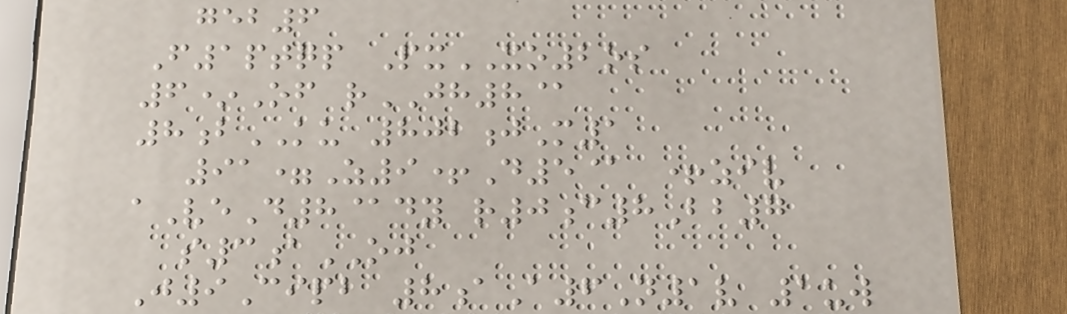geb6
F1ptqp PxXO2os
6*Of rJH8@
8bKU 802jM1
91=Z9+D5@ +ziv
aVeD8@dy r0c8Bb7
s3aOJ
J9Cipb 8aA6N1v 1uw
